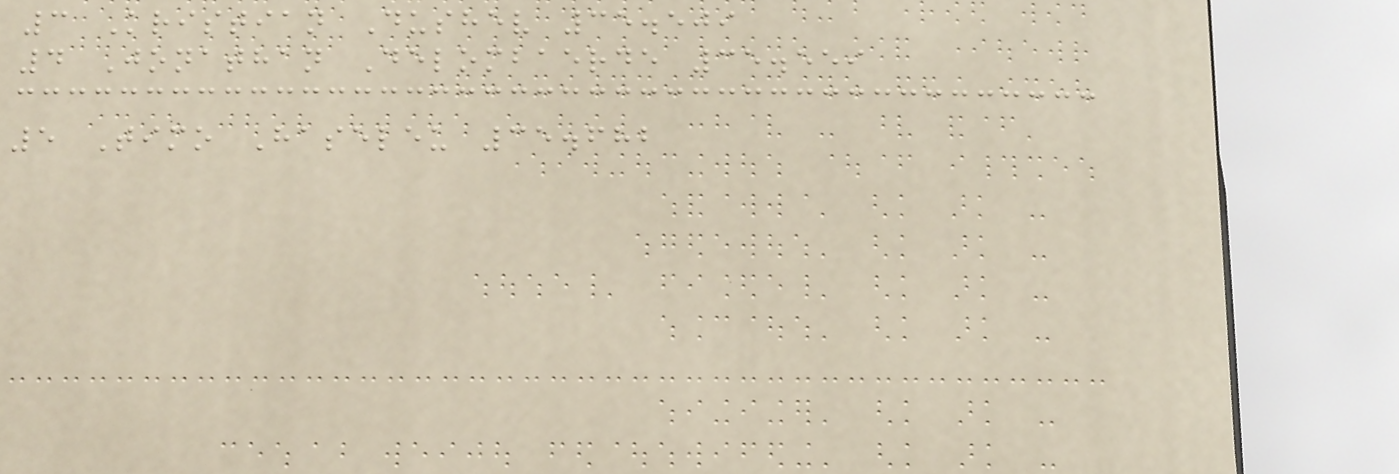3 Kristian Dushev 35.509
4 Jonathan Delombaerde 35.559
5 Timo Haseleu 35.682
